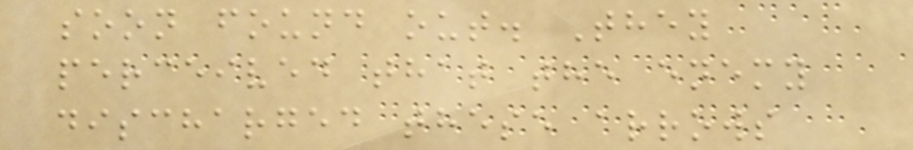soon found out. They
perceived that the enemy
discharged these arrows
